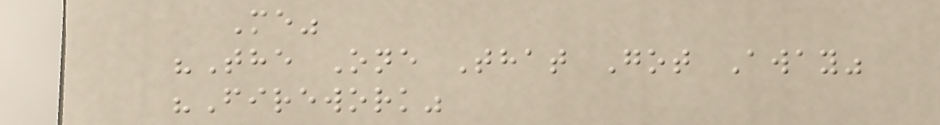Me"
"The One That Got Away"
"Firework"
